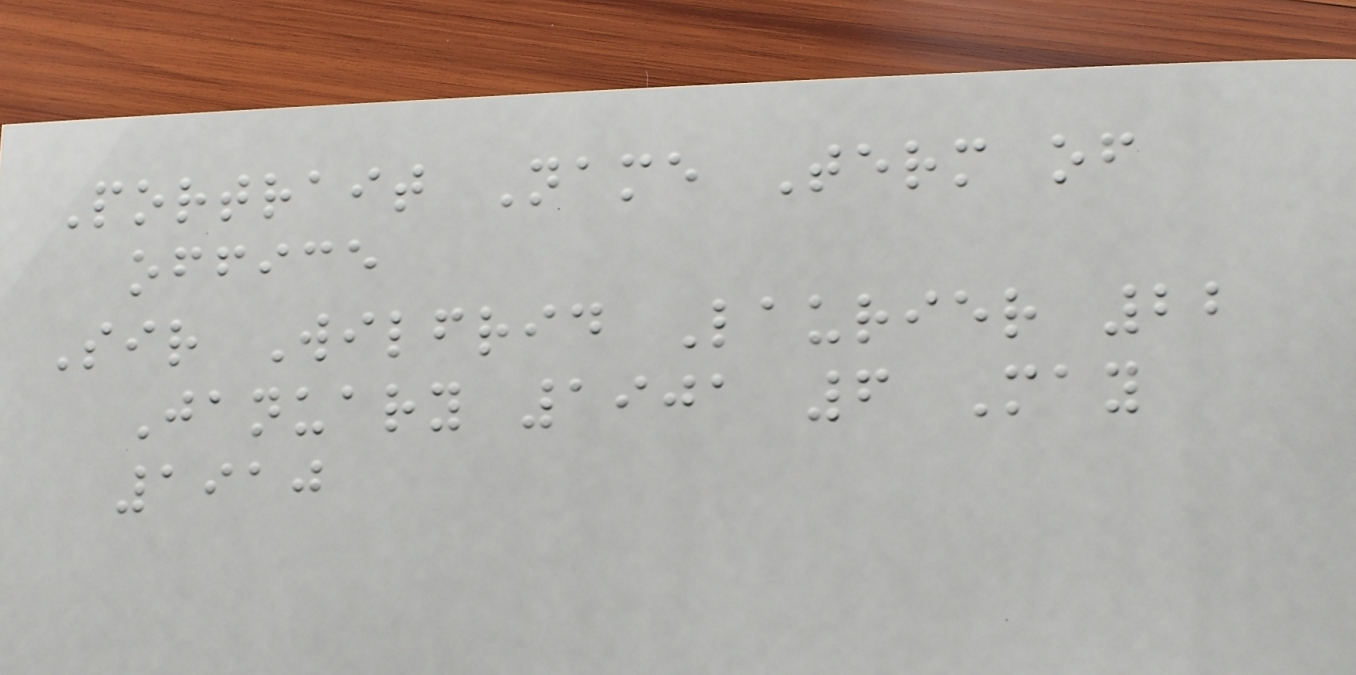Portrait Name Term of
office
Sir Wilfrid Laurier 22
January 1901 6 May
1910
